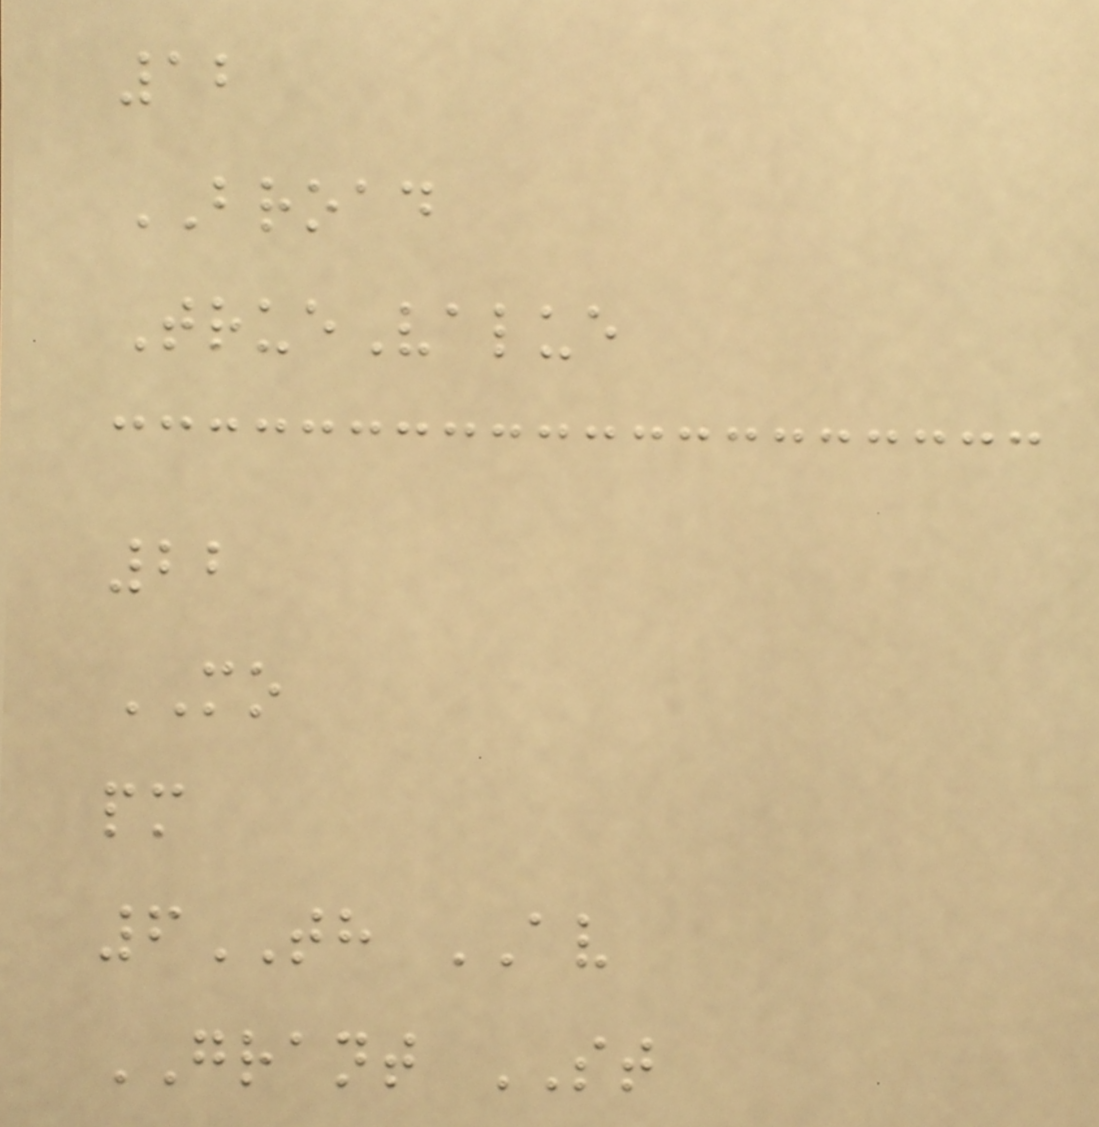12
BROAD
TrueValue
22
MO
pm
6TH AV
GRANT ST
